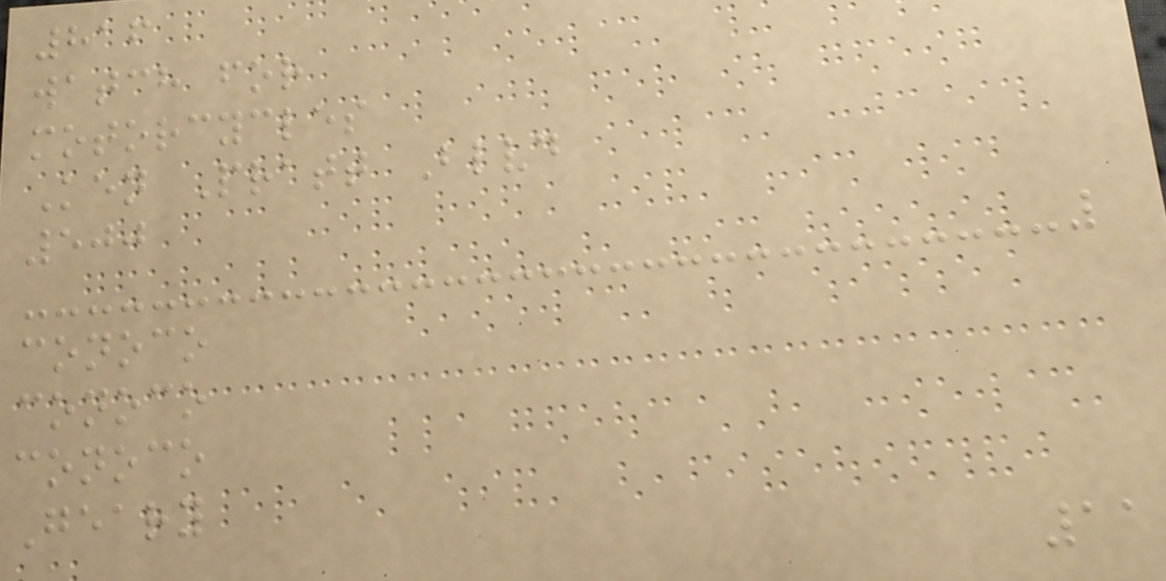816
watch for
motorcycles
Ken Pratt Blvd
500
conoco
conoco
conoco
Geary
11
